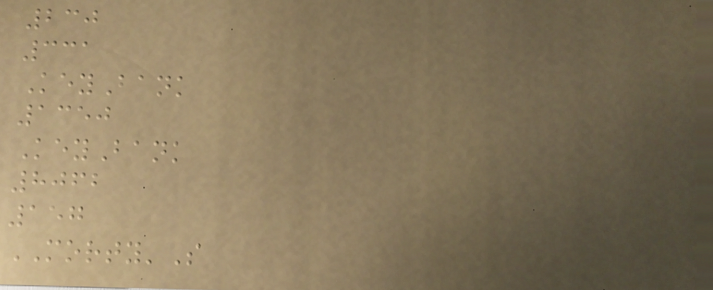230
331
KeyBank
1350
KeyBank
8062
157
MORTY'S
